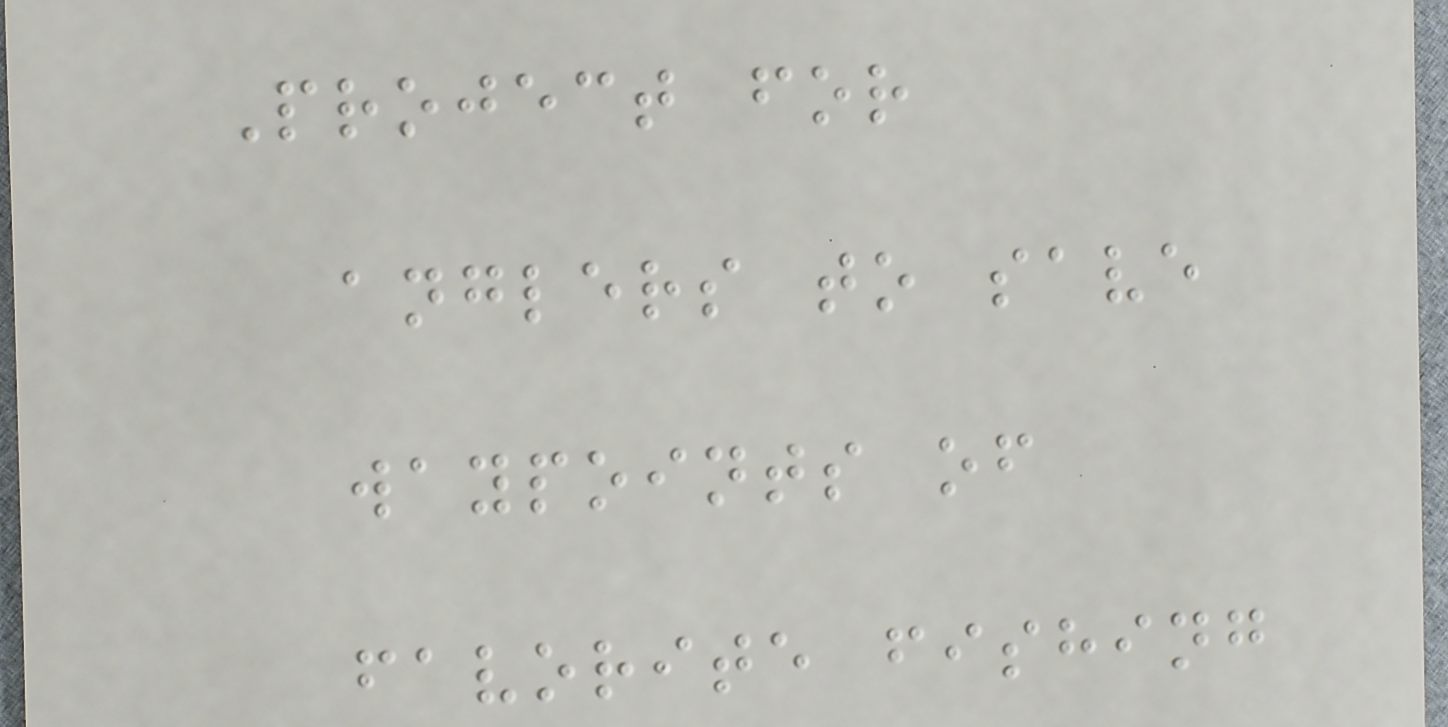Project for
anglers to save
waypoints of
favorite fishing
